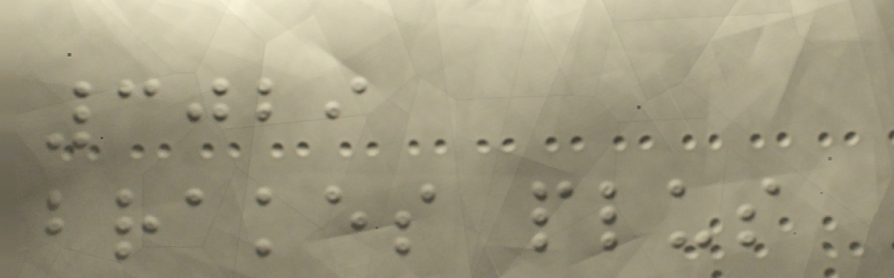3029
brakes plus
